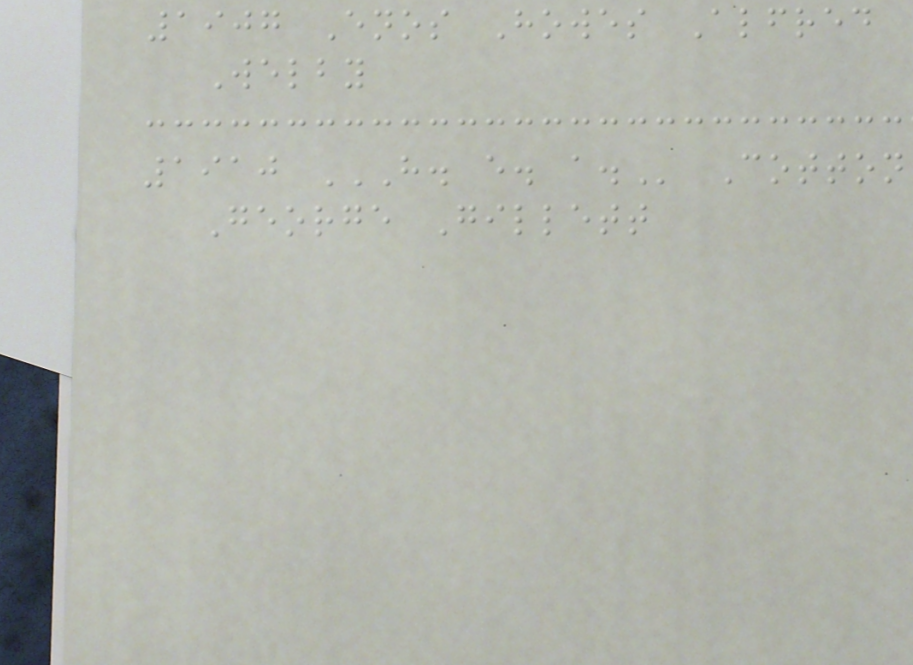1907 Enos Howes Alfred
Welby
1910 H. E. A. Cotton
George Gillett
